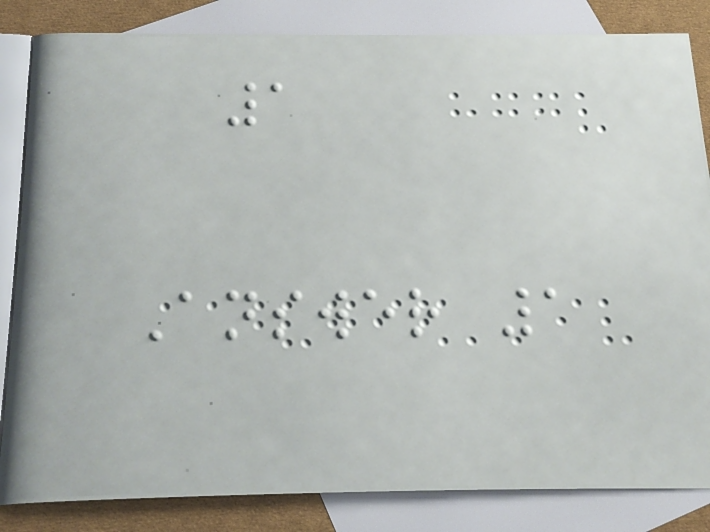1
Answer 1
